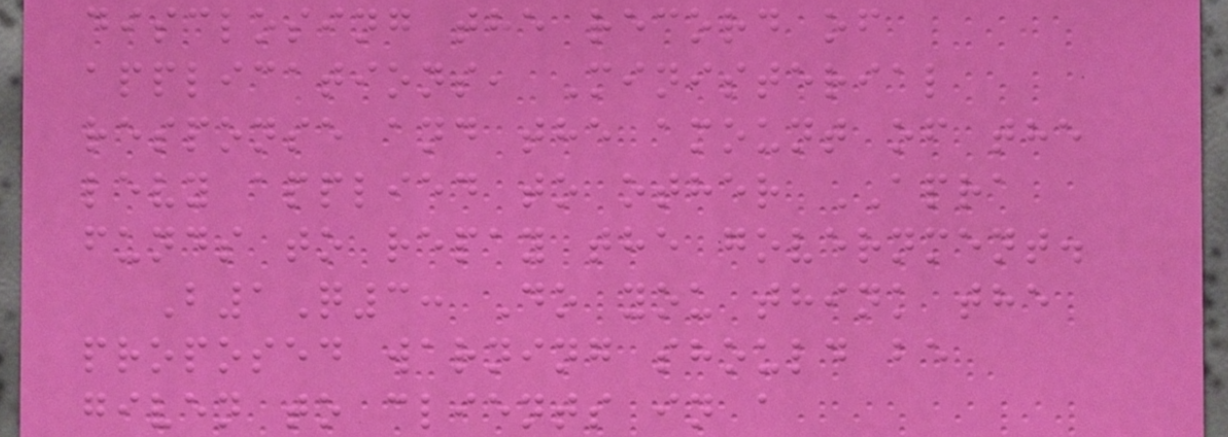disclosing the record of
applications, Ministerial
response and the amount of the
levy applied to other APRA
funds to repay the government.
B1Q3: Do you think the
proposed warning should be
given to clients in a
